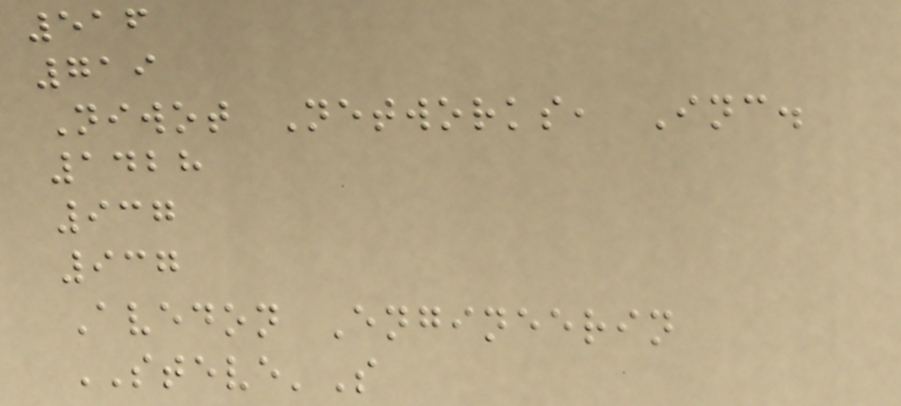516
719
Niwot Networks, Inc.
1428
937
937
Avedon Engineerin
STEVE'S
